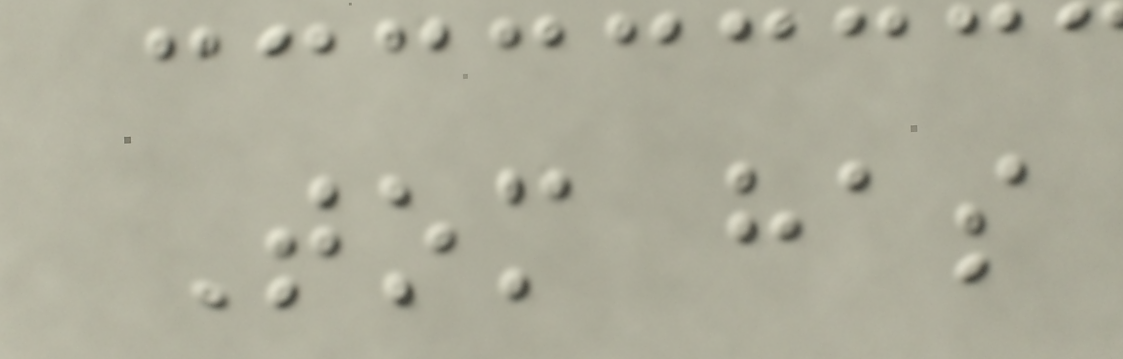Tom has
